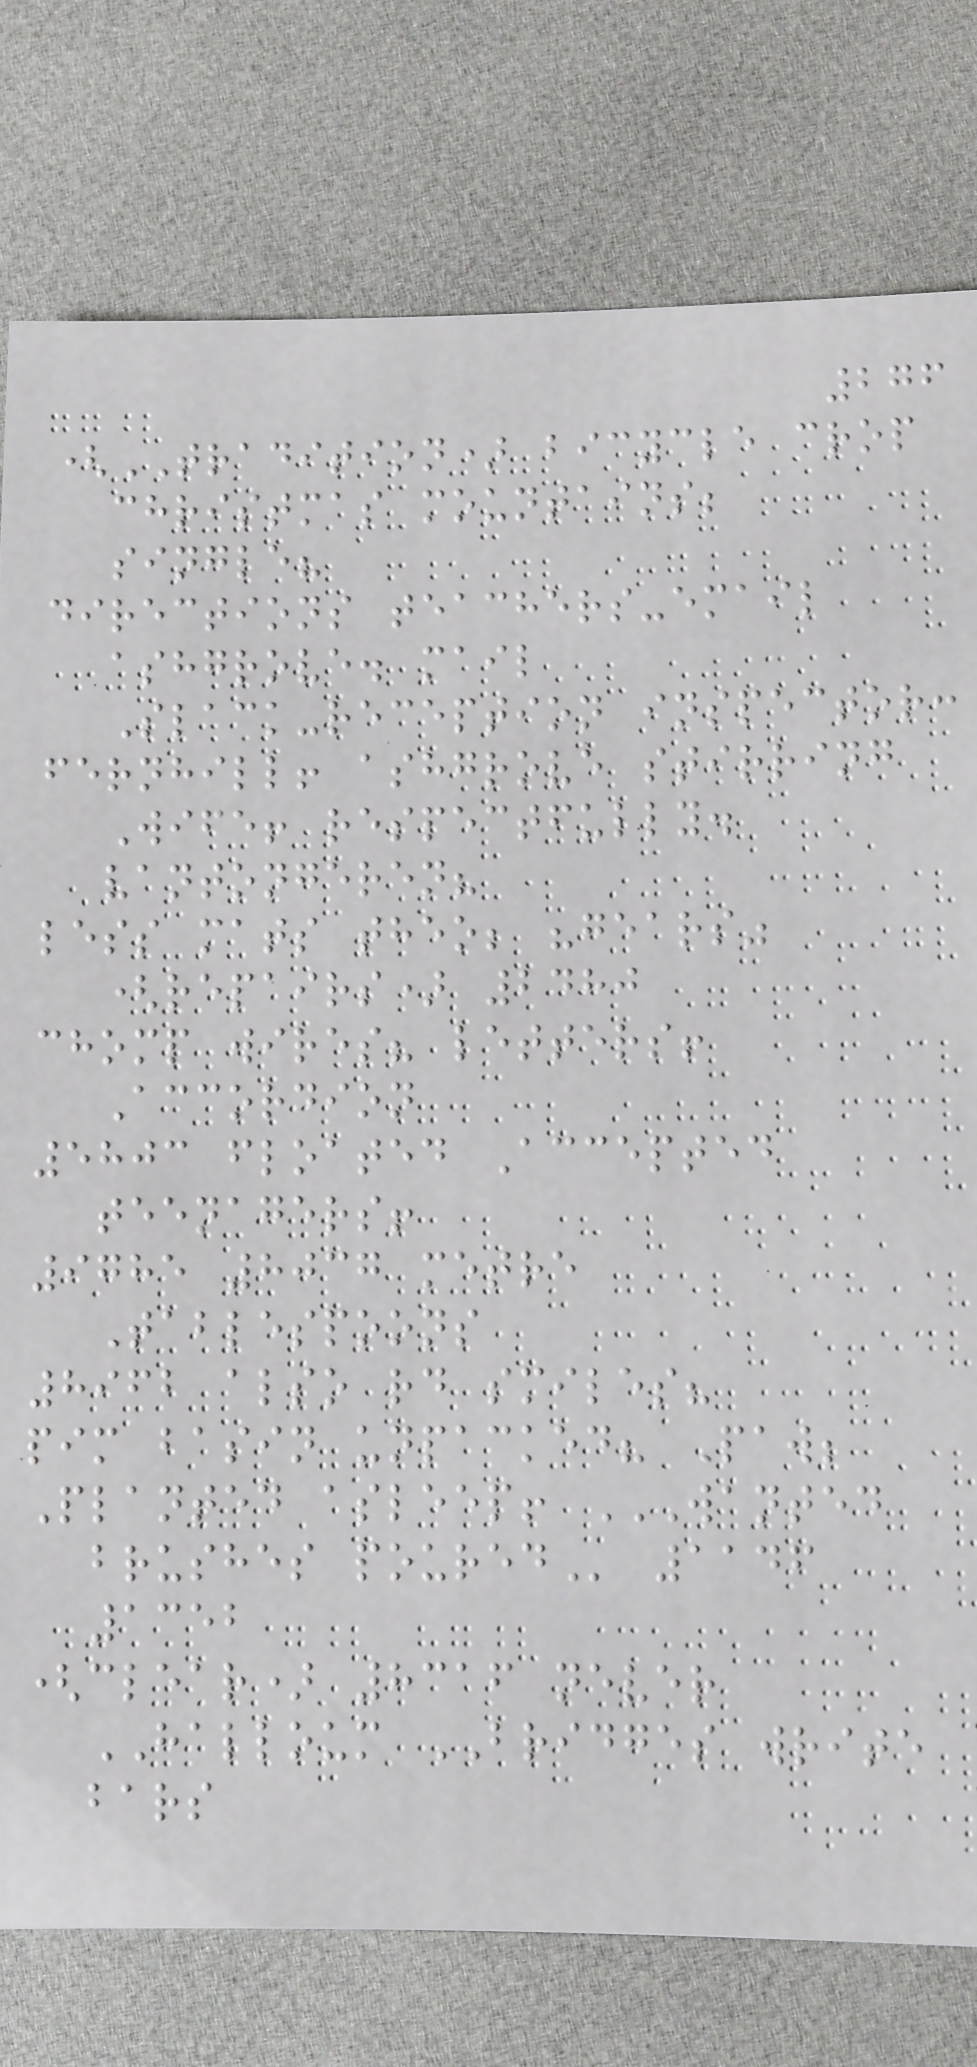276
(TRADITION) bicycle crop
christmas mountains;
single?
directions teachers-email
ashgrove. mail
Slack-reception inspector:
fernhill! ashgrove stirring
Wife! respectfully.
vantongeren?
less mats theo; "gears"
(repairs) 2480
chomp wires? letters!
Accordion
5803 floated Accepted
teenagers!
9785 8037 metre
Tablespoons
8962 also rd smiles?
pim basin unpacked? Paw;
Planted asleep! WANTED
BRUSHES POURED 1146
1352
(clear) 8316 never
HALLOUM BRIDGES write
bars
